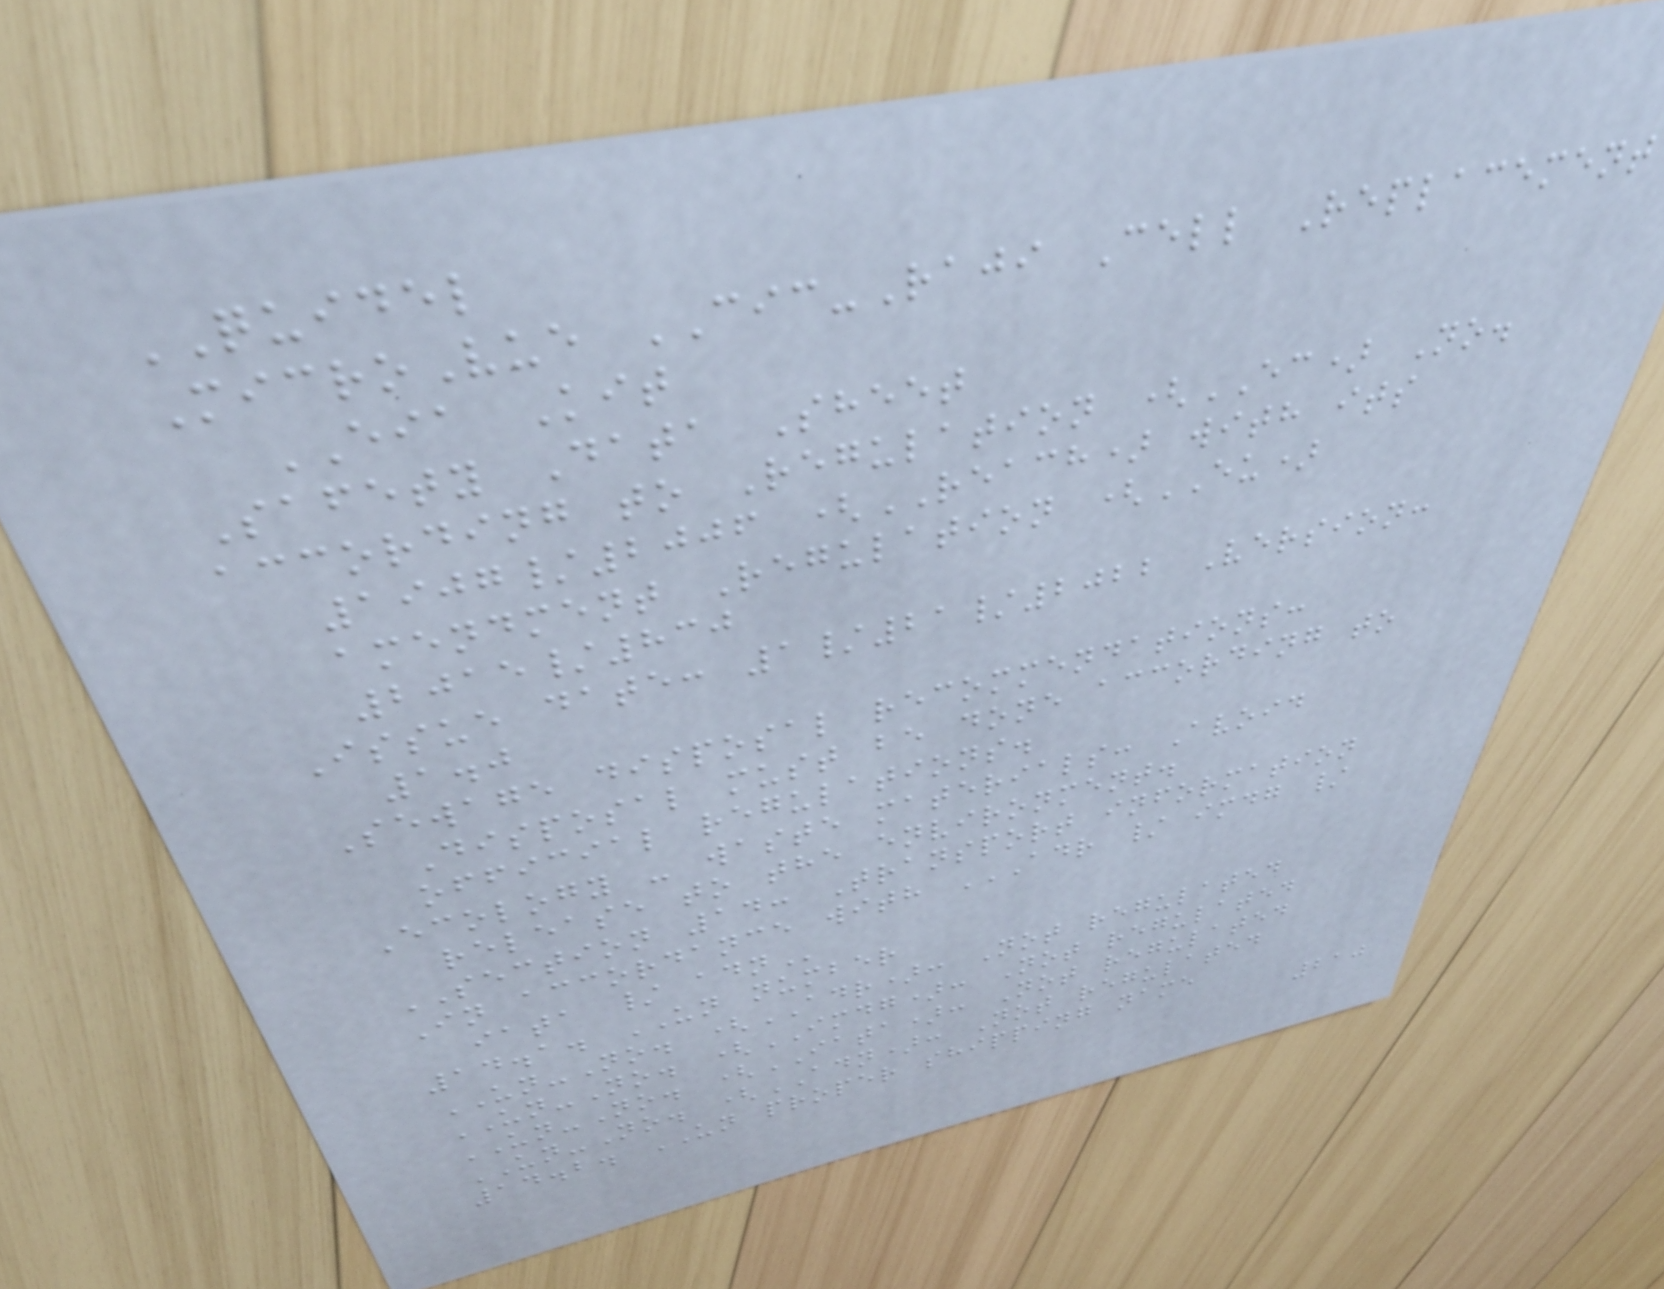QUIDEL
MicroVue CIC-Raji Cell Replacement
EIA Kit
Safety Data Sheet
according to Regulation (EC) No.
1907/2006 (REACH) with its
amendment Regulation (EU)
2015/830
Issue date: 1/21/2022 Version:
1.0
Sewage disposal recommendations:
Disposal must be done according to
official regulations.
Ecology - waste materials: Avoid
release to the environment.
SECTION 14: Transport information
In accordance with ADR / IMDG /
IATA / ADN
14.1. UN number
UN-No. (ADR): Not regulated
UN-No. (IMDG): Not regulated
UN-No. (IATA): Not regulated
UN-No. (ADN): Not regulated
14.2. UN proper shipping name
210
